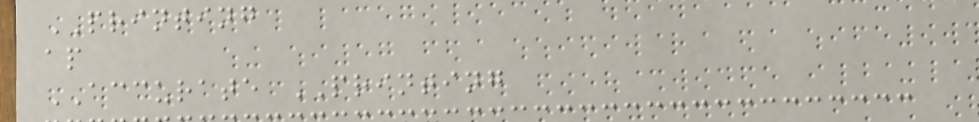PRINTING
ap
ACCURATE PRINTING
